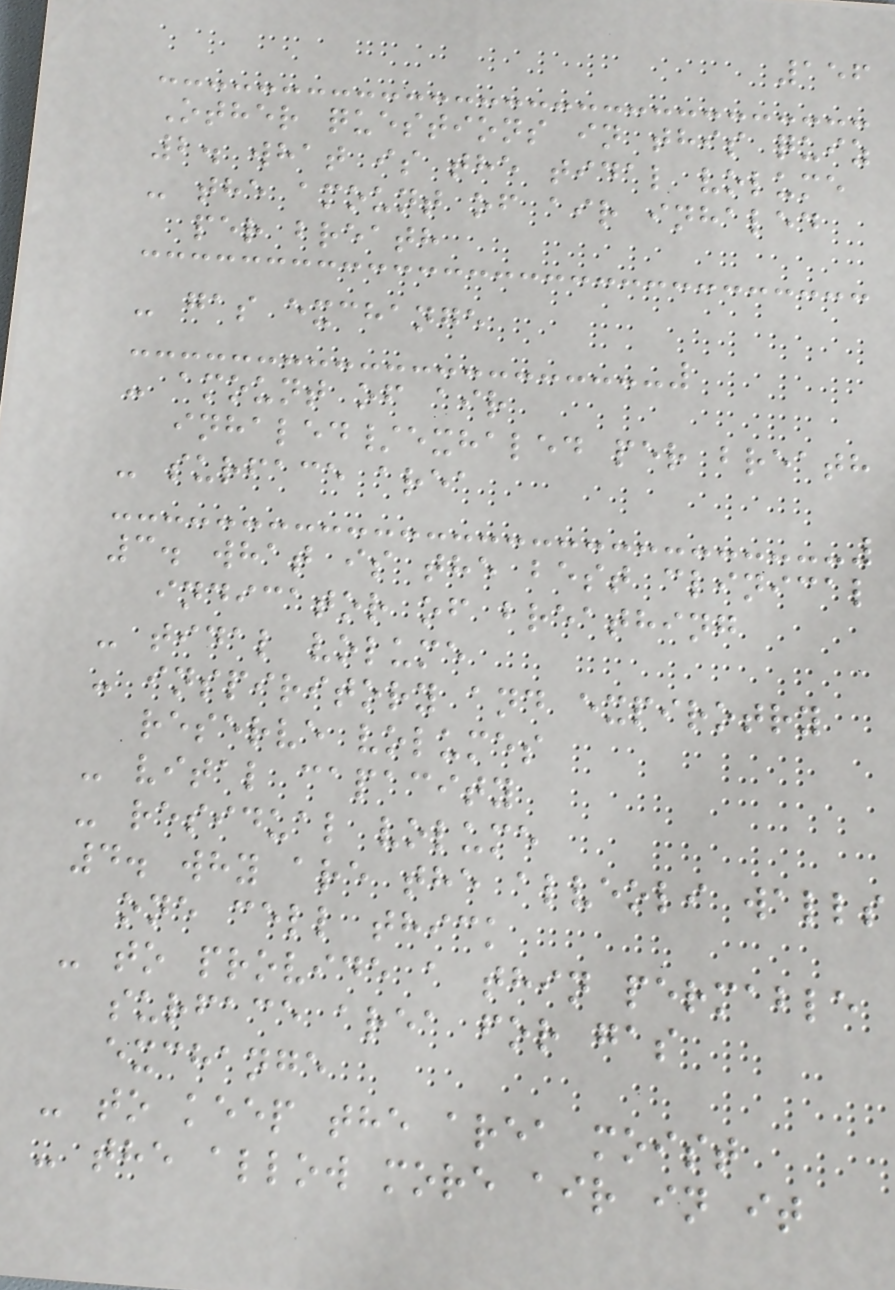156
Other questions in this quiz
2. what is the tidal volume
- the amount of air inhaled
per breath
- gas exchange
- amount of air
inhaled/exhaled per breath
- surface area
3. what is the best clinical
indicator of breathing
- tidal volume
- inspiritory and expirotry
reserve volumes
- vital capacity
- residual volume
4. why are the alveoli walls
one cell thick
- to provide a thin permable
surface area for gas
exchange
- to keep the area moist
- the allow more air in it
